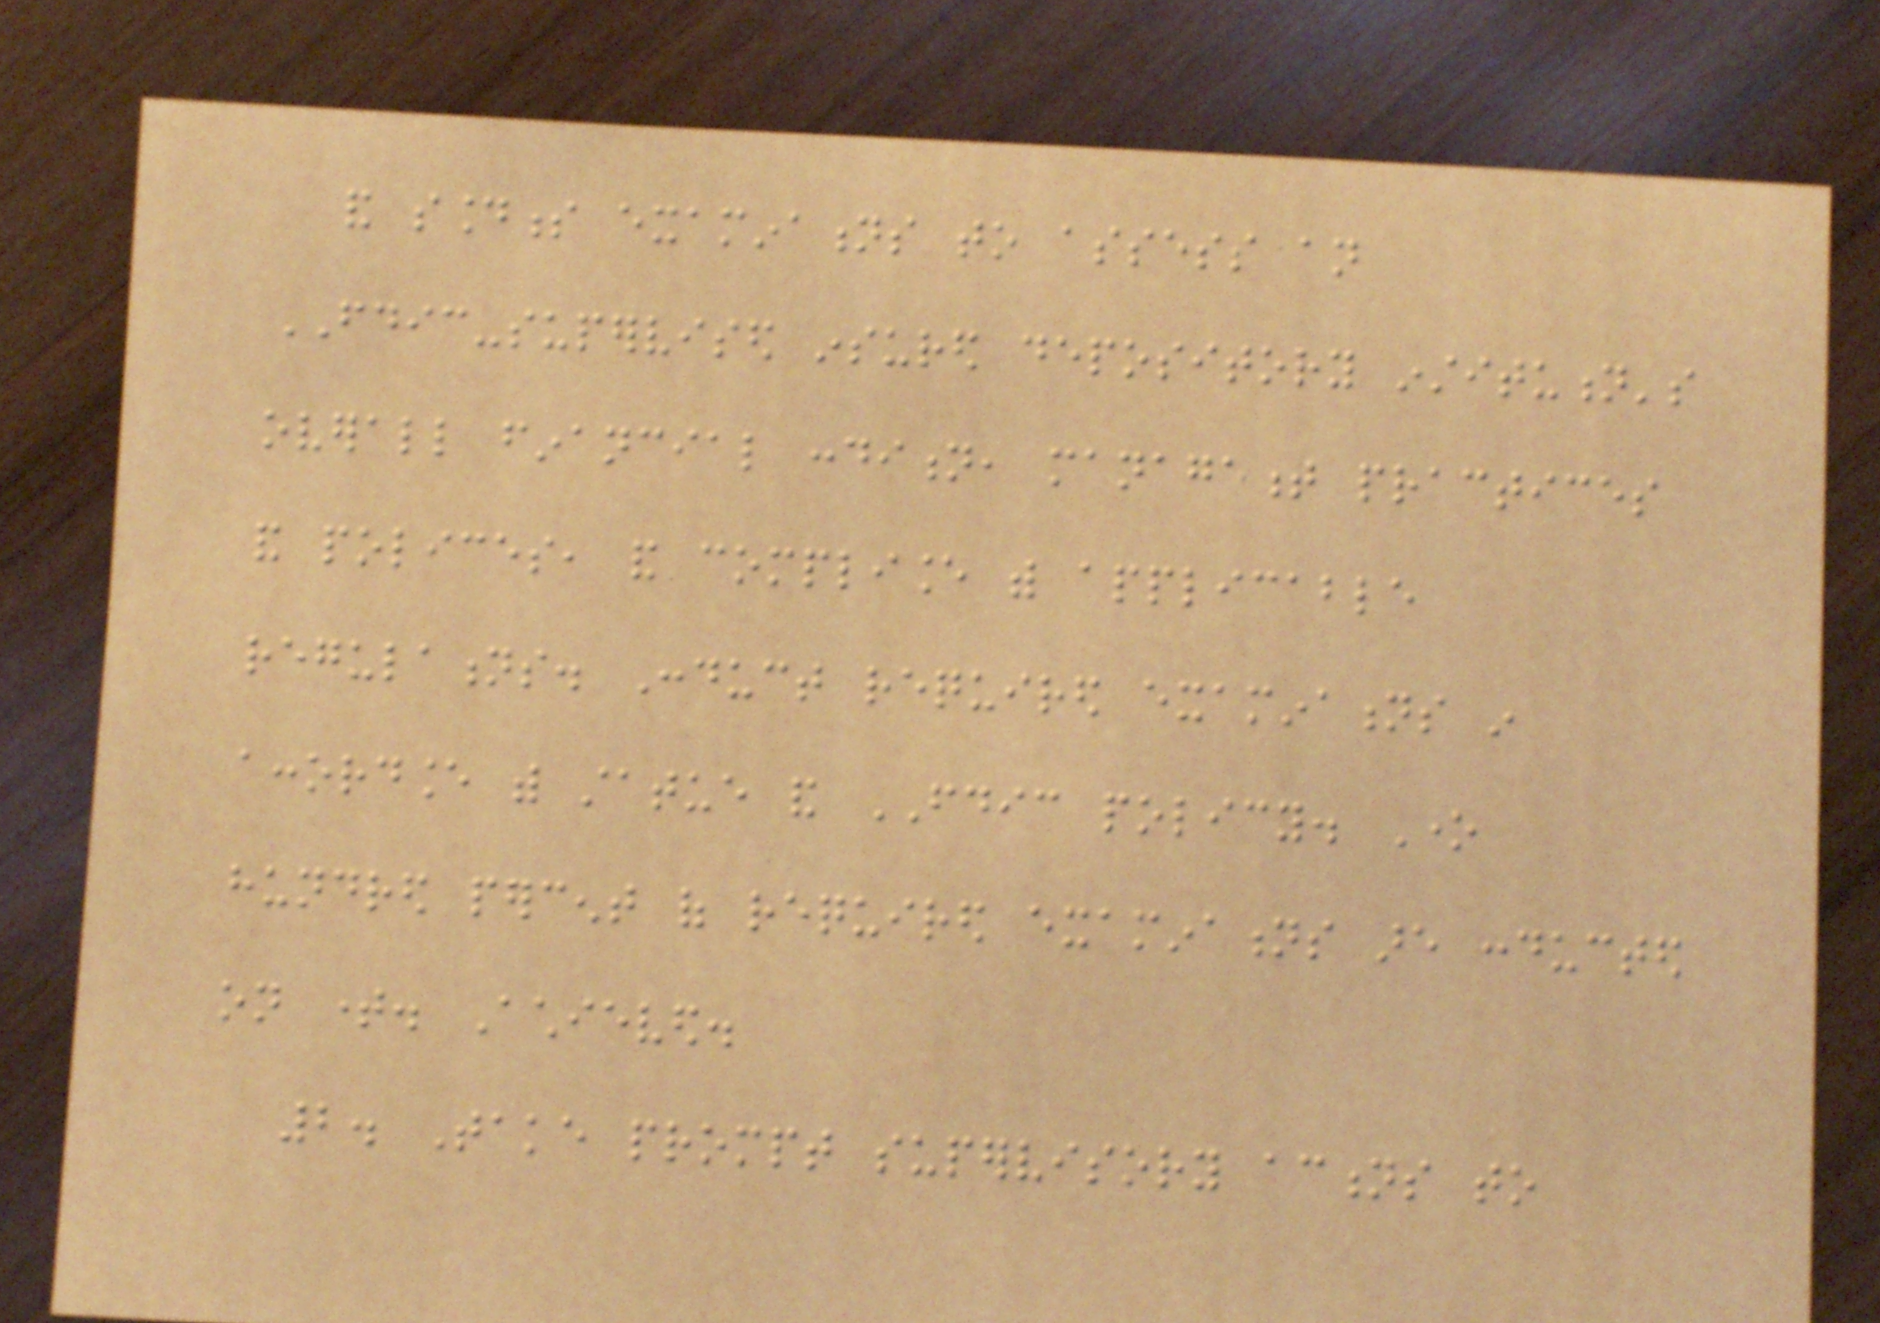and soundness examinations to assess an
FDIC-supervised insured depository institution's
overall financial condition, management practices
and polices, and compliance with applicable
regulations. Conduct required examinations in
accordance with statue and FDIC policy. One
hundred percent of required examinations are conducted
on time. Achieved.
2. Take prompt supervisory actions to
